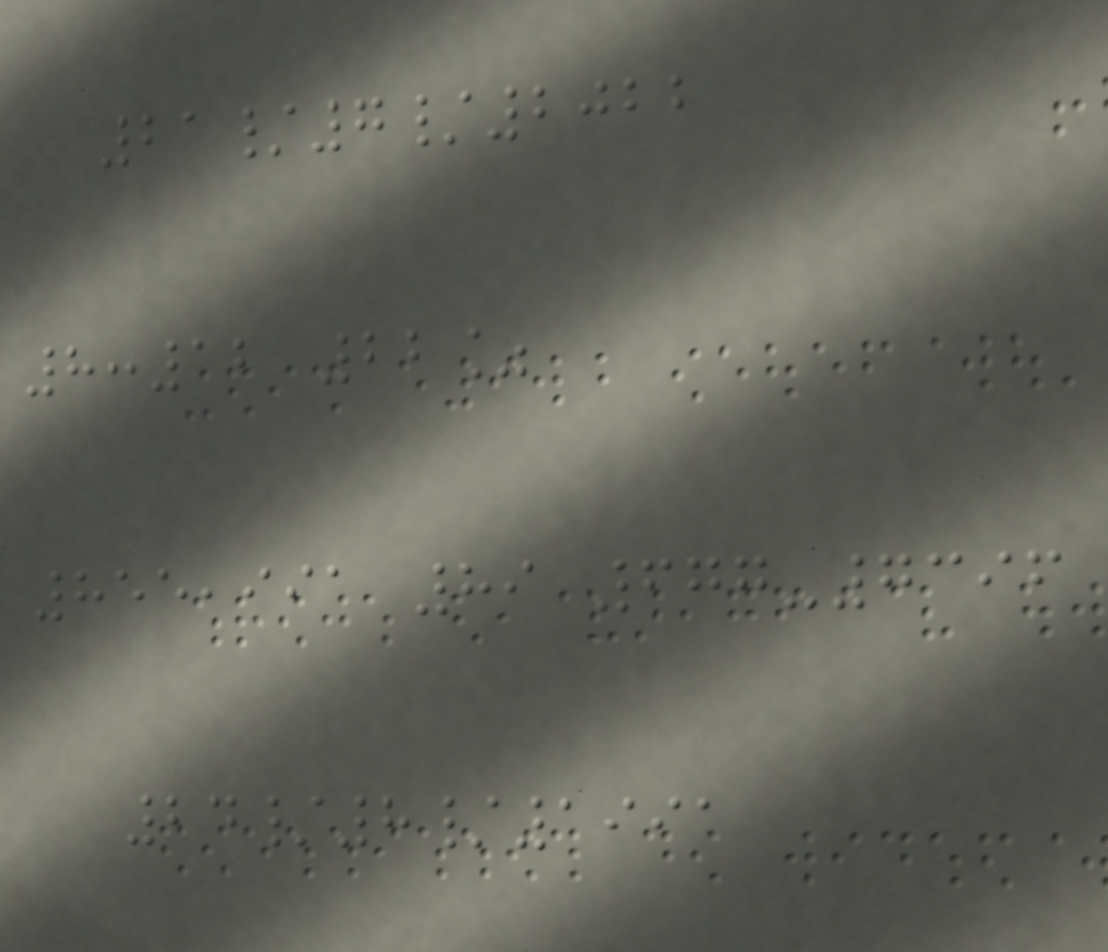21/7/2022
8:12 22%
855,991 89 677-7396
24/8/1991
